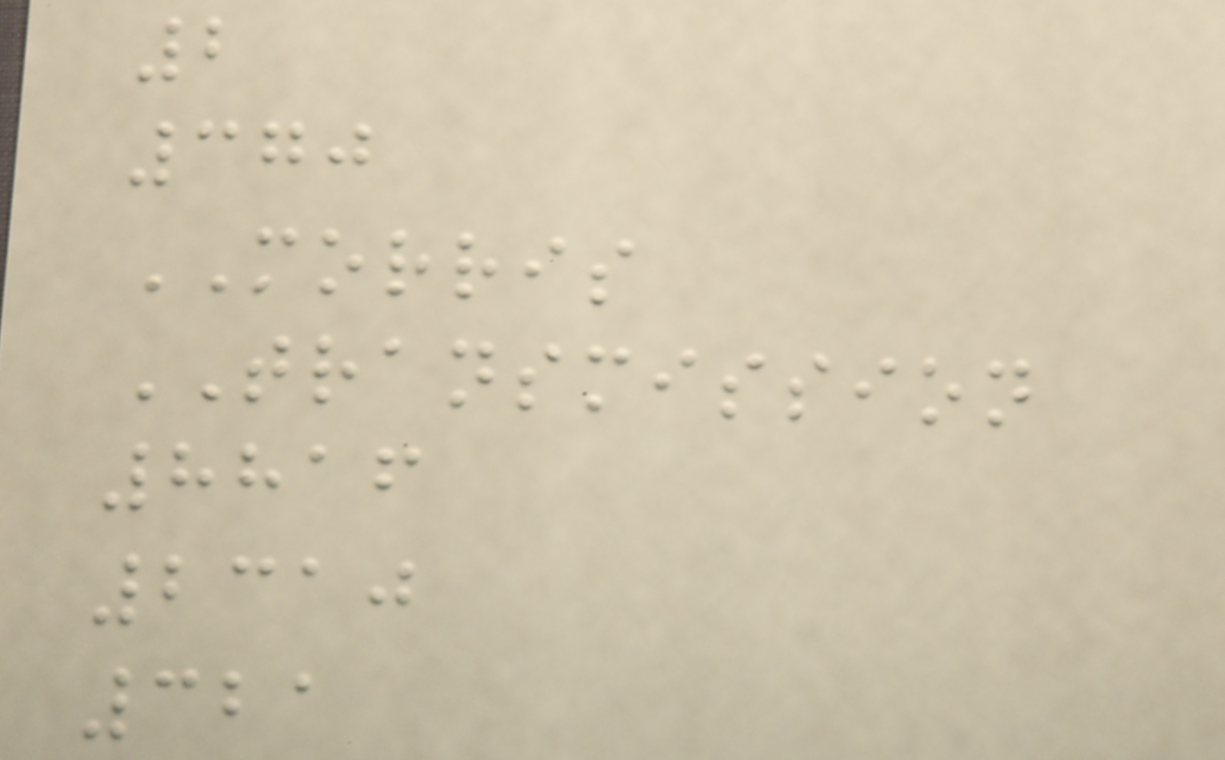2
370
MORRIS
TRANSMISSION
8816
2310
321
